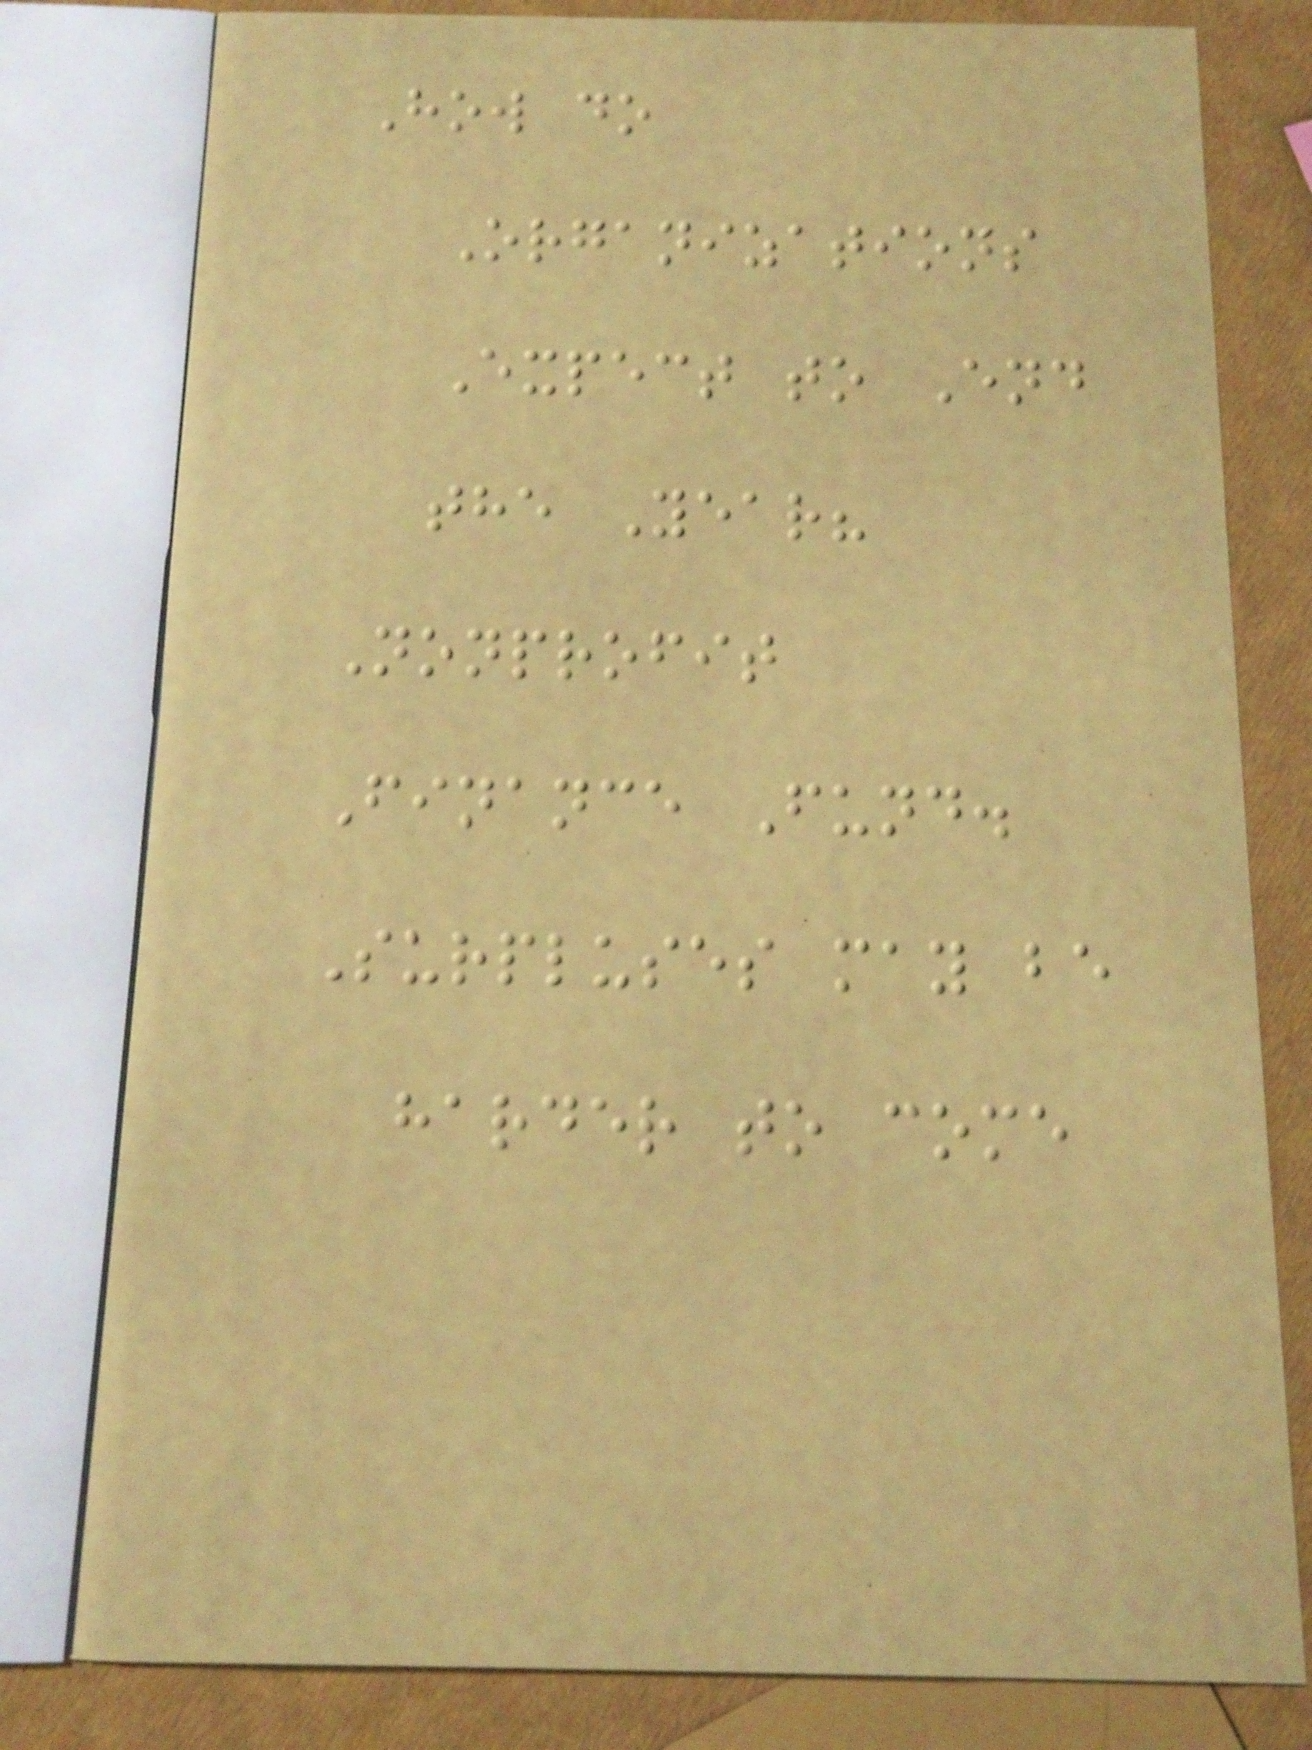How do
Organizations
Expect to End
the Year?
Nonprofit
Finance Fund.
Surpluses may be
harder to come
